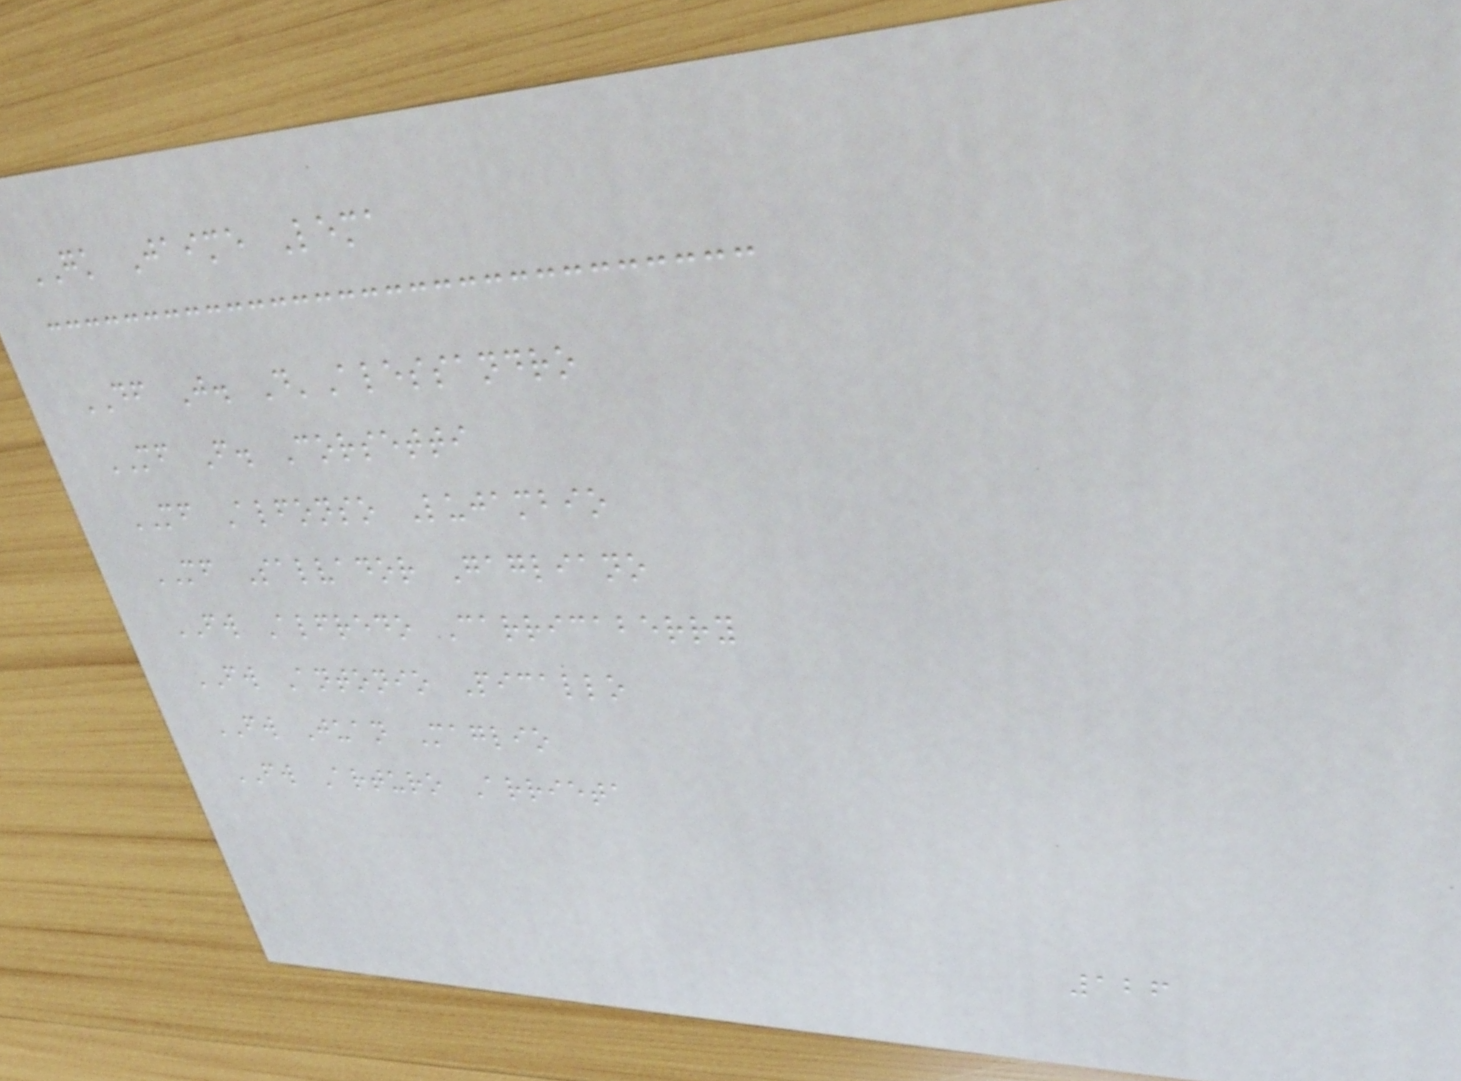GK Jaime Lema
DF J. D'Alessandro
MF F. Corsetti
MF Alfonso Lujambio
MF Salvador Gagliano
FW Alfredo Carricaberry
FW Antonio Picallo
FW Juan Maglio
FW Arturo Arrieta
126
